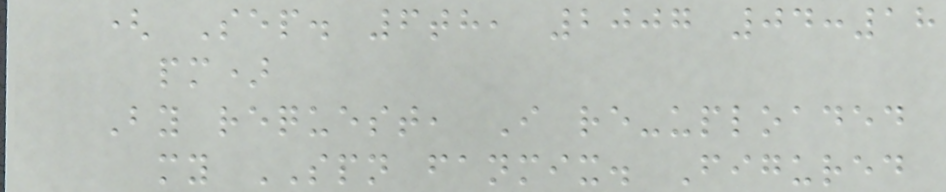( Sep. 6th, 2007 04:18
pm)
By request, I re-uploaded
my SPN fanmix. Figured
